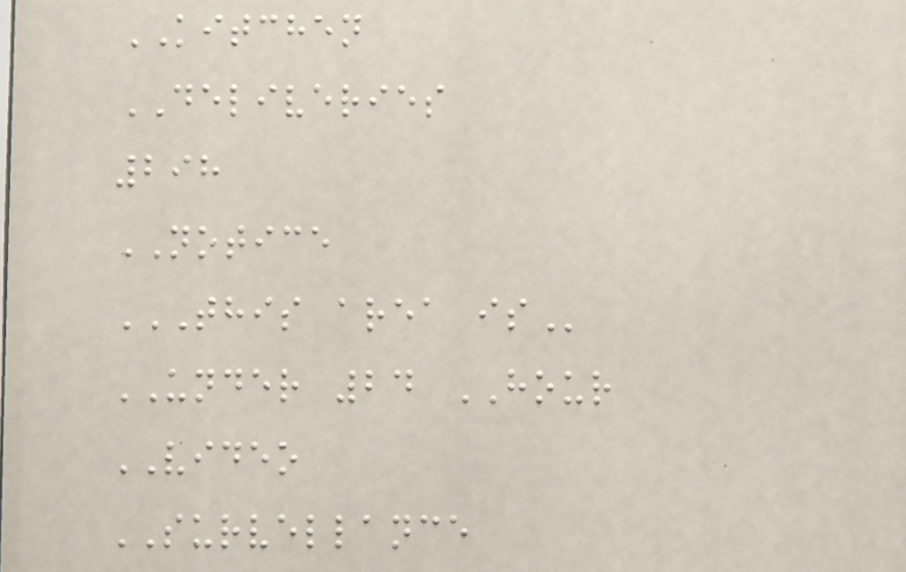KITCHEN
DELIVERIES
298
NOTICE
THIS AREA IS
UNDER 24 HOUR
VIDEO
SURVELLANCE
